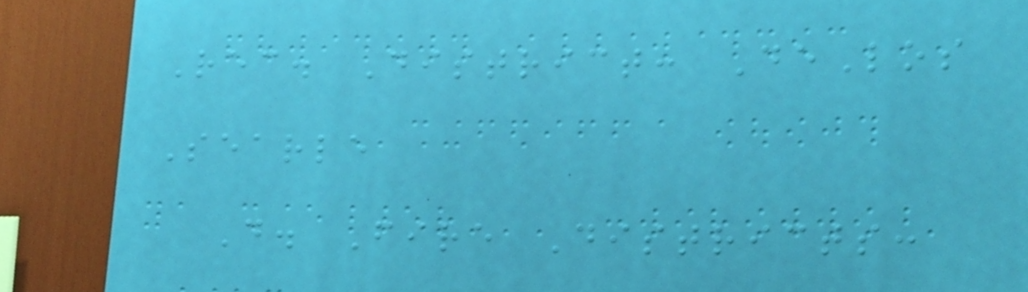Rec. District: DeLos
Searle
D. Fire Districts:
